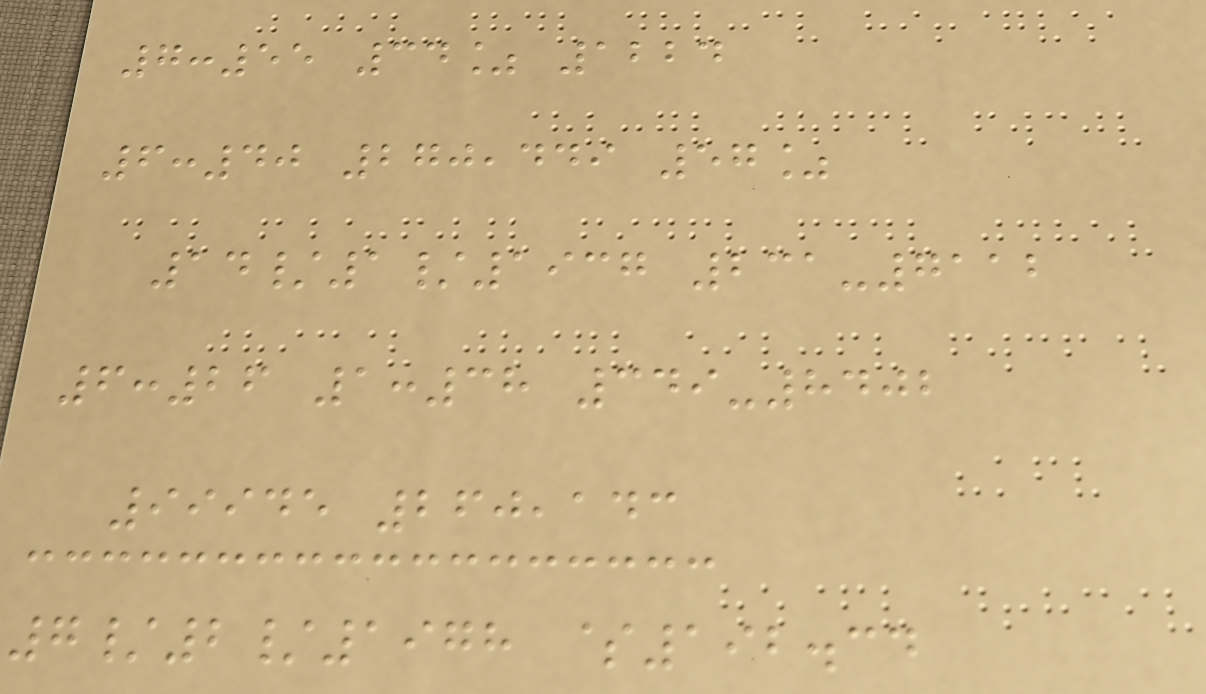7:55 34% 1224
6:40 270,449 57%
14/1/1937 231-7112
6:26 1:38 349-8402
99945 260,143
7/2/1978 $192.34
